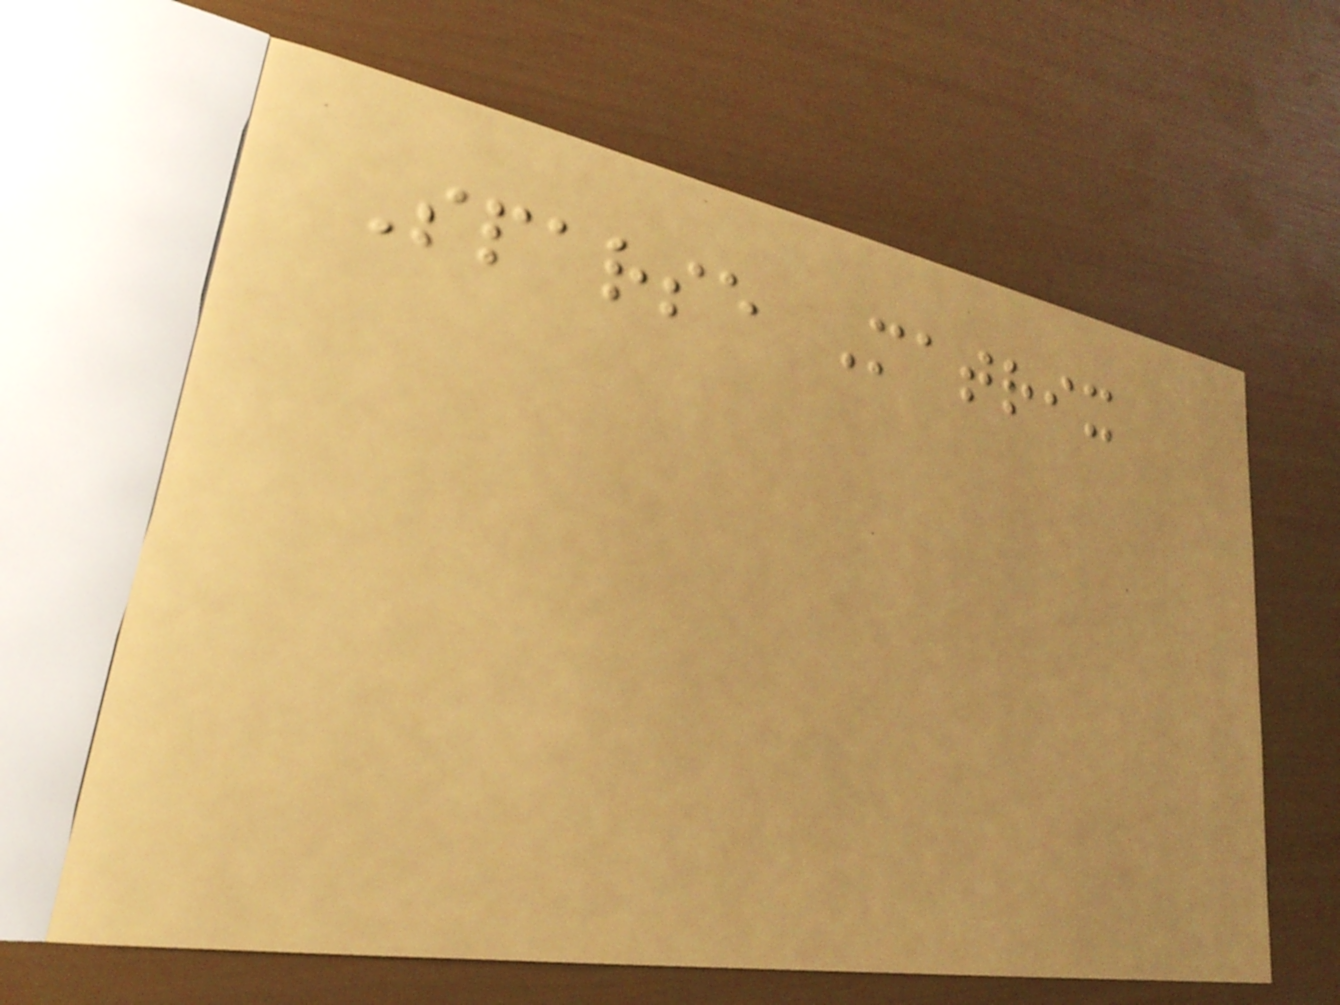Sparse Matrix
